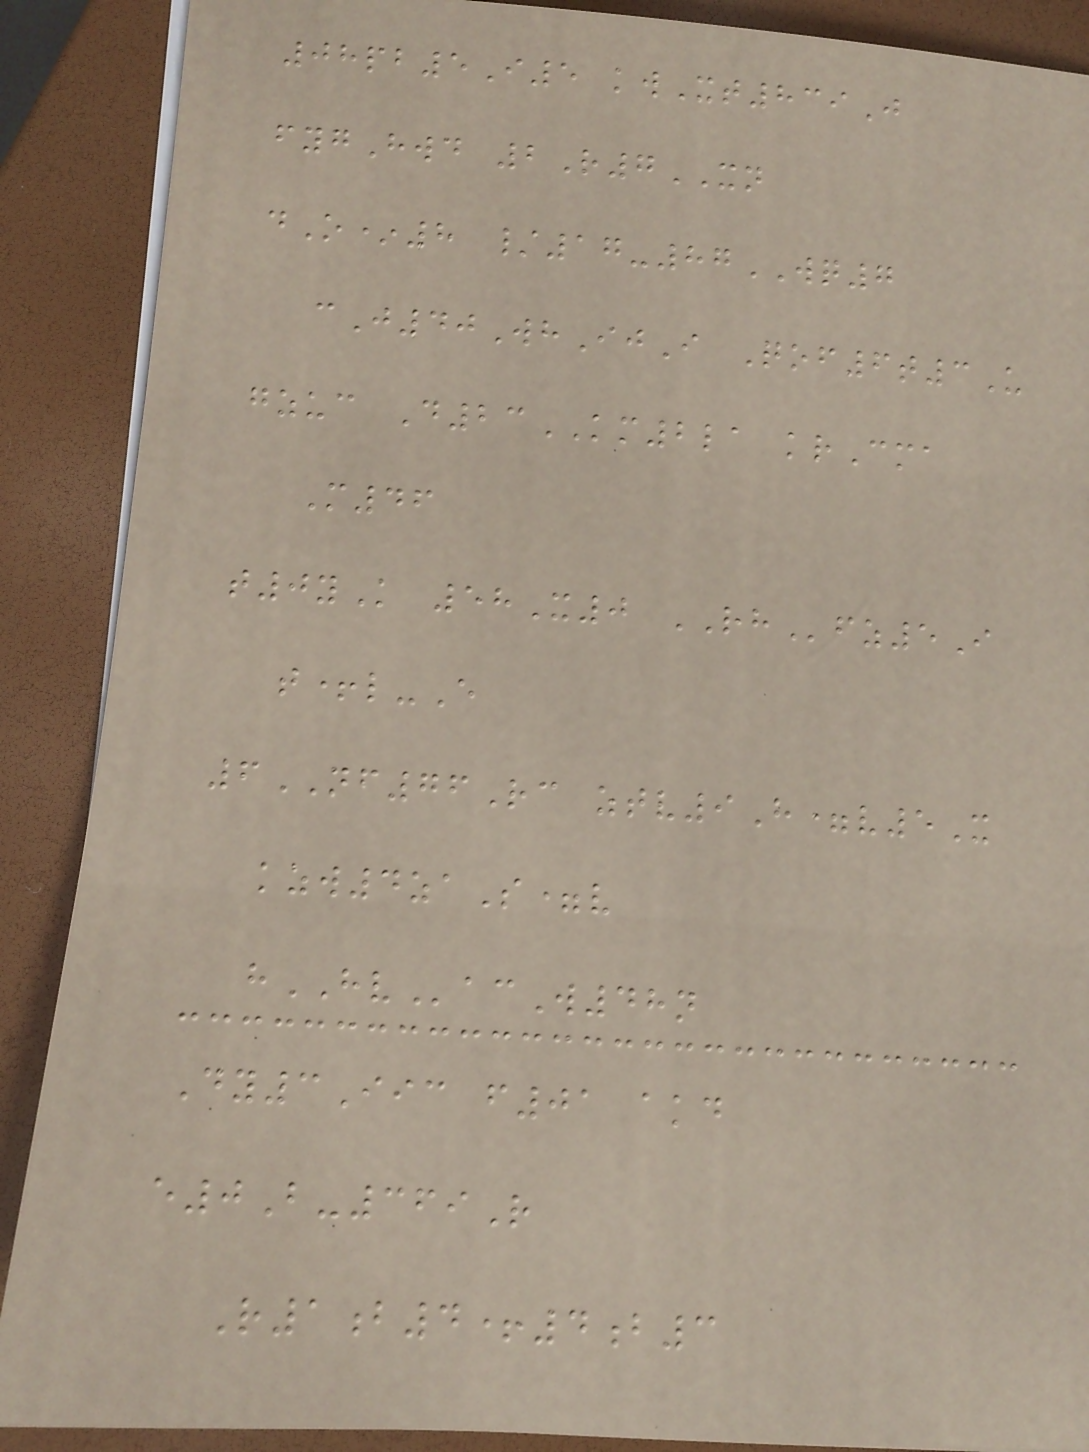08pb5I5 kwXt839J
fygHwd 2R7XN
dO*8 /17-87WQ7
cJ40WhIjI Qof6t3U
gzuc D23KM2la krCma
M46
t0yK 58X0 RHfz5I
t+l-E
6NF76Rc ztv9H=v5X
kzw4zaS=v
hHVacW48n
Dy3Iic f01 akd
e0B-369R
R1b4+4b3
